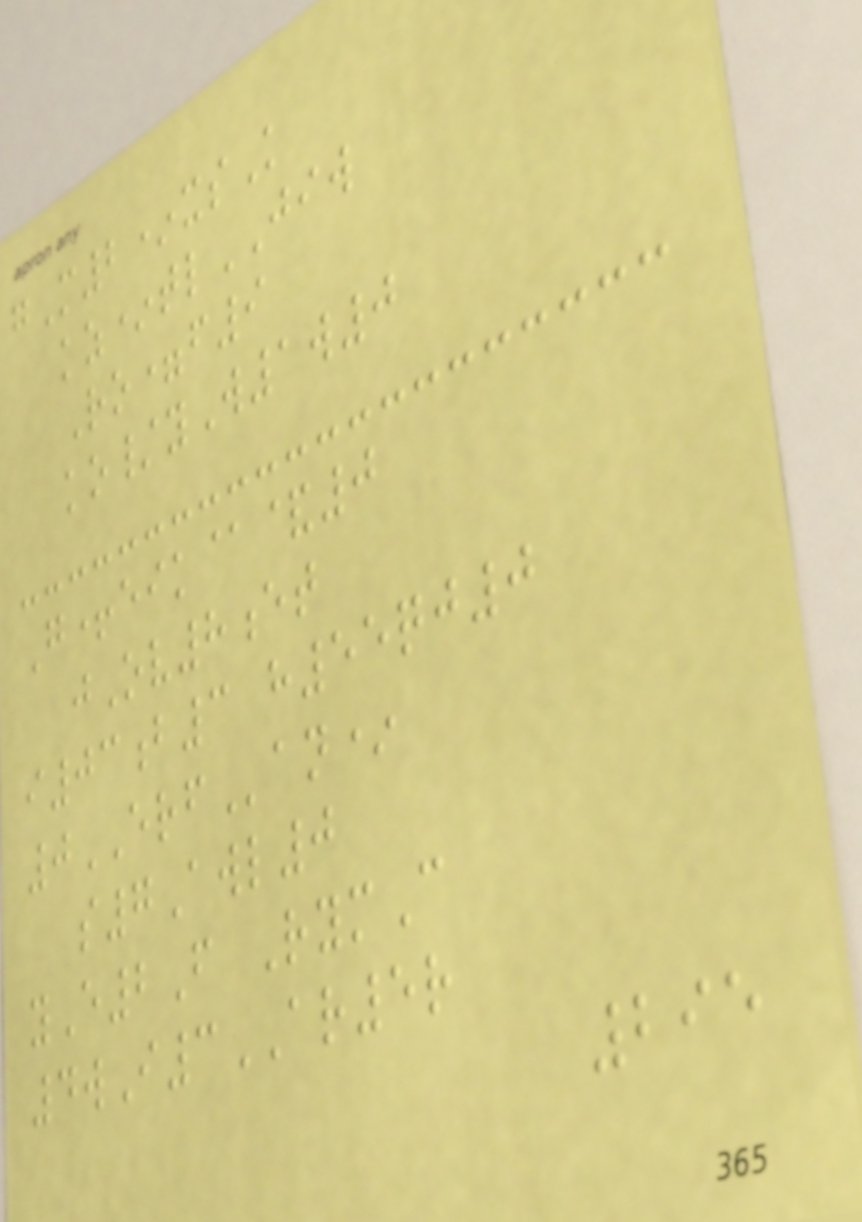gM2*xsK
kz*tlJIW
Ro=f9
ko/yW1w0
G+eik@&0
jOv8et
i03b3 h55qj0
0ERFan*
s7Awl0
yE2F RymC
4wI3AR5r
295
